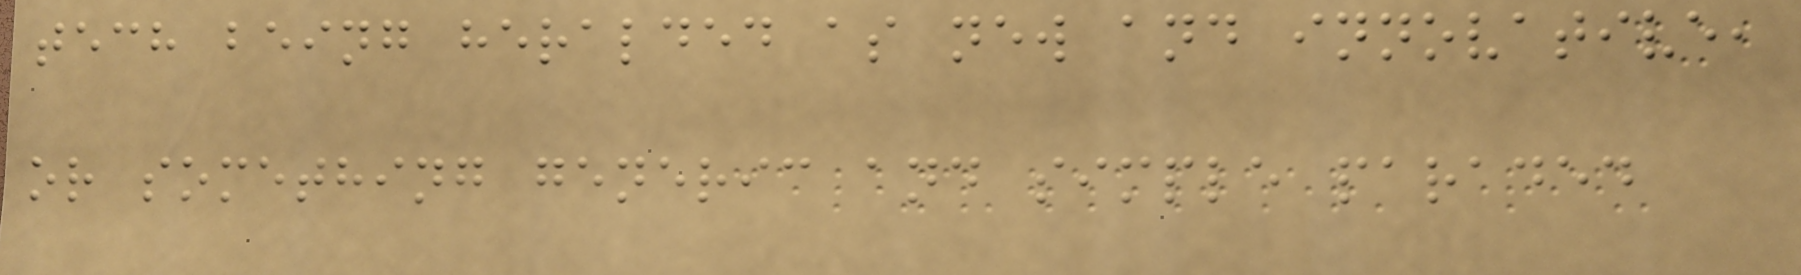tech being heralded as new and innovative,
or something generic and simple paraded
